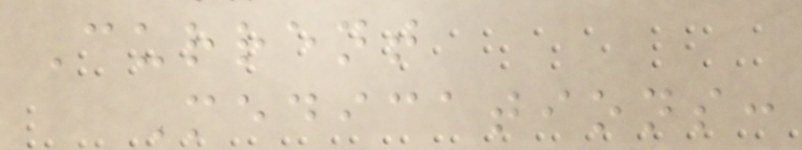Current
Medications:
